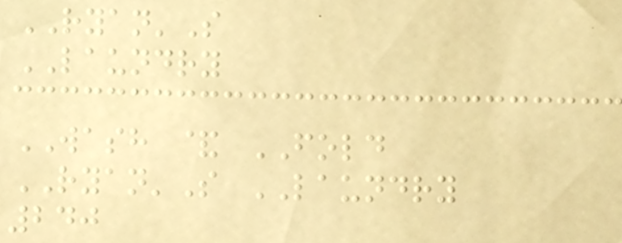RYAN'S
LAUNDRY
WASH & FOLD
RYAN'S LAUNDRY
240
